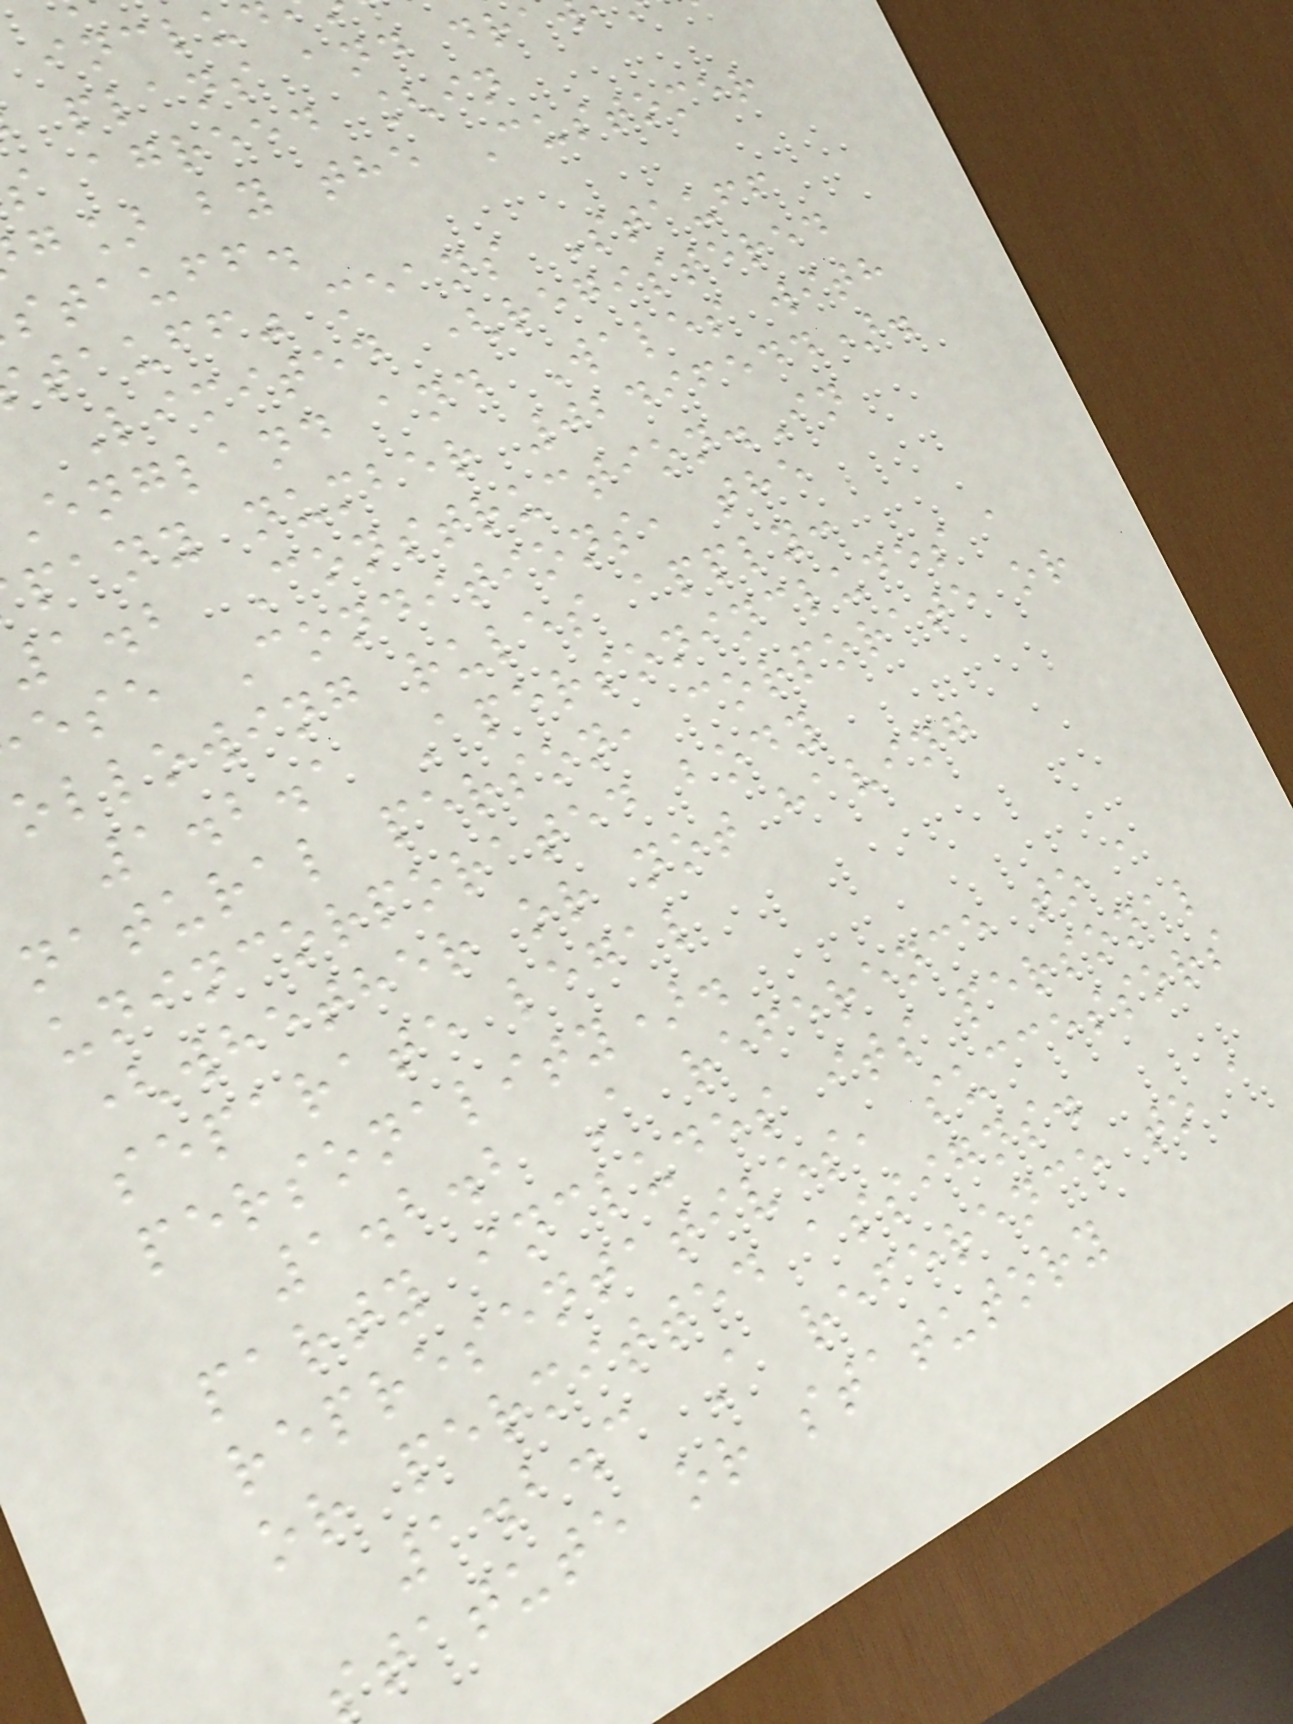plans and dra
agreed [in
g] by the Customer
stauff.
tauff" means Stauff
Limited (registered
england and Wales with
pany number 02496544).
1.2 Construction.In
ese Conditions, the
ollowing rules apply:
1.2.1 Apersonincludes a
natural person, corporate or
unincorporated body
(whether or not having
separate legal
personality).
1.2.2 A reference to a
party includes its personal
representatives, successors
or permitted assigns.
1.2.3 A reference to a
statute or statutory
